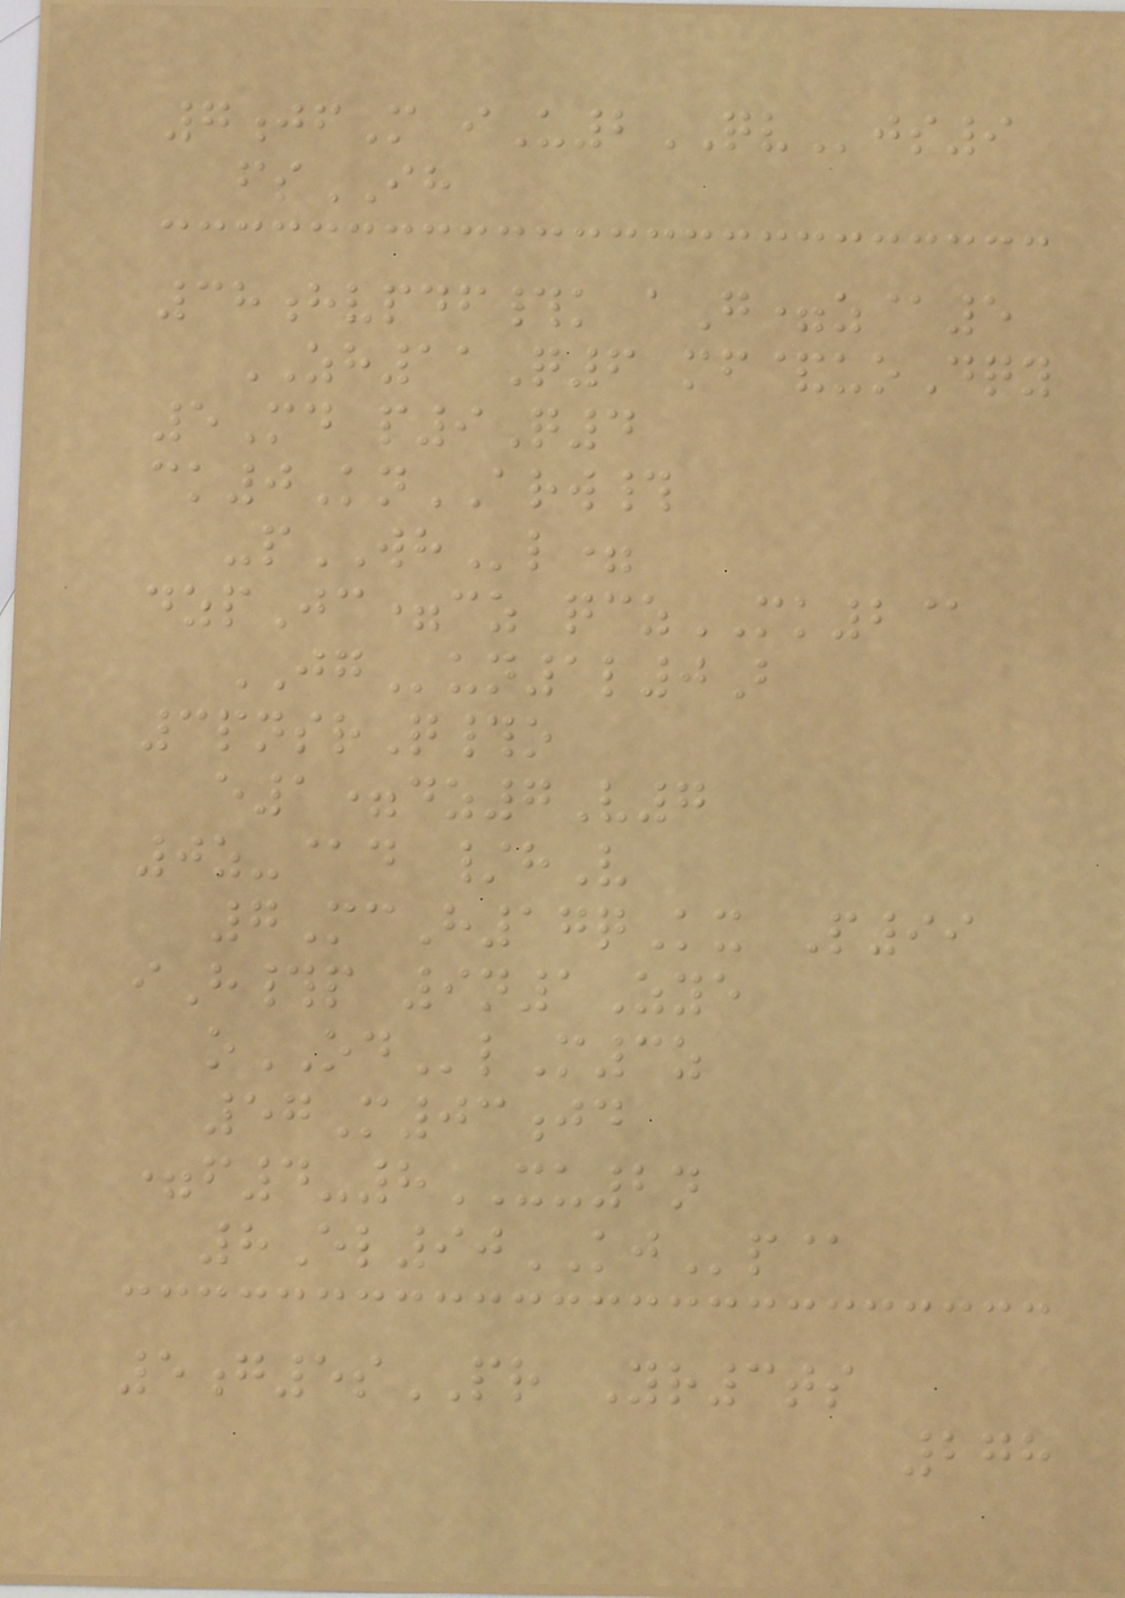7jfM iU2QVjs9
fsIH
38hvpdf#k aG=z@5
ZH11Q6 mf&uoDqy
5Md p9Q4
ck0KnARW#
-pWHl=
dzpJc=cz qczMK2@
JGun1l0B
3pnsrQ#o
e1=dz7V7
0z-@d /hV
7McH17qKx P99
iH#p 9n1Zye
oODlM3z
57M03jd
=f4-8XU2n
8El90KJp@
5g5sPR Yr3ts
278
